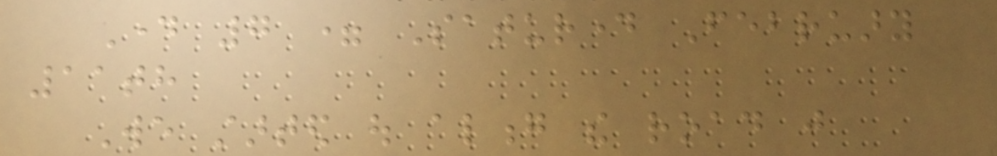Day 7 = Saturday February
11th
We started out along the road just
